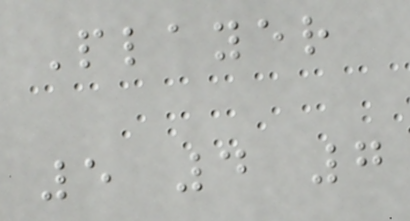Player
5 4 7
